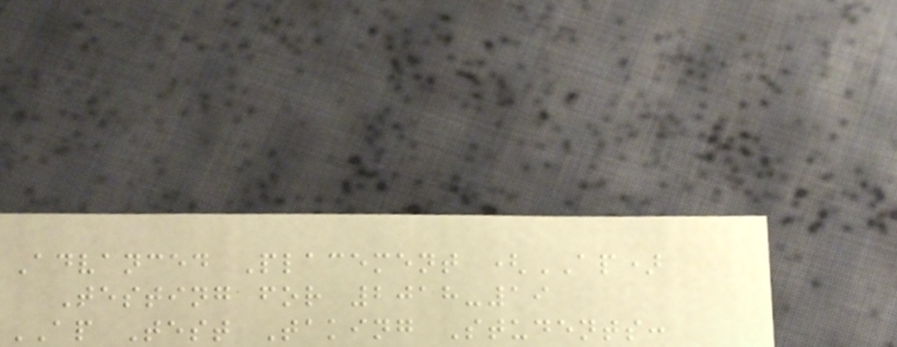Advanced Placement (AP)
Testing for 2018-19
AP Test Taking Students:
